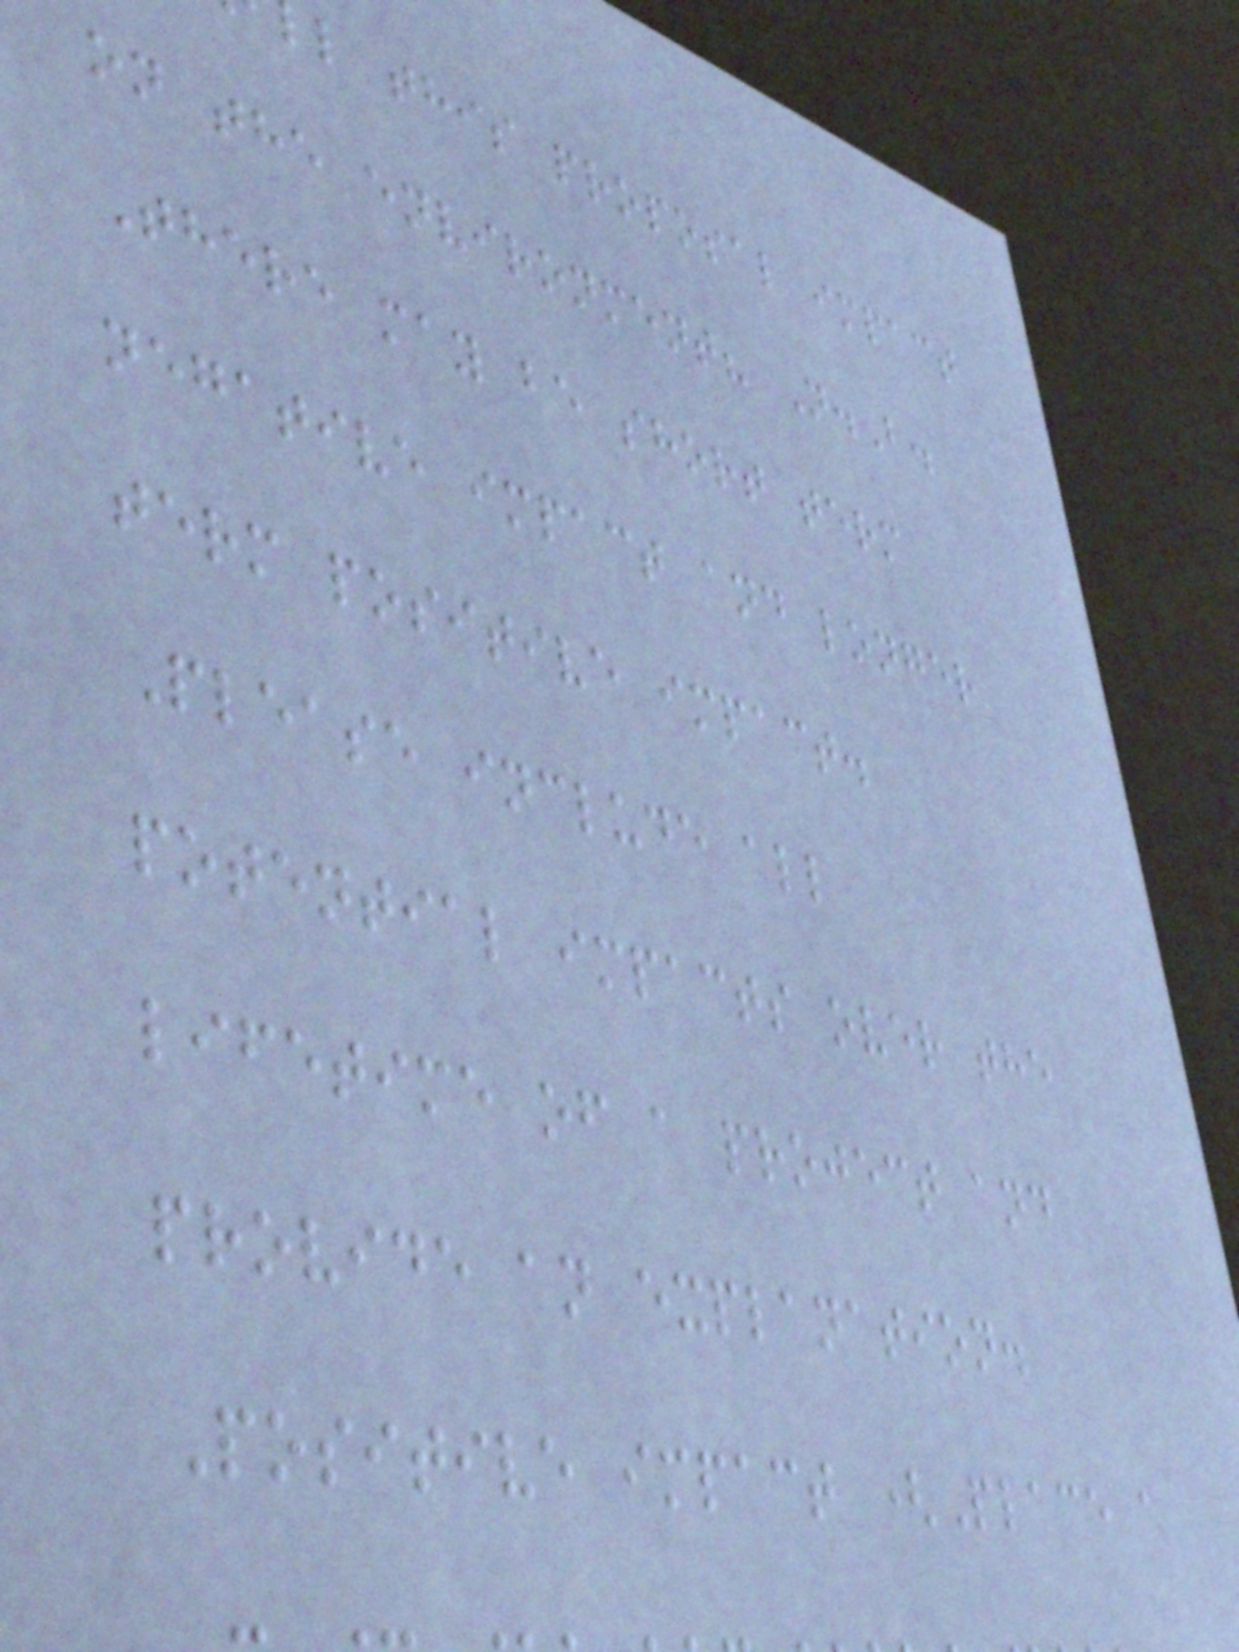l this proposal impact
on the environment? N.B.
There may be short term
negative impact and longer
term positive impact.
Please include all
potential impacts over the
lifetime of a project and
provide an explanation.
Positive impact (Place a
